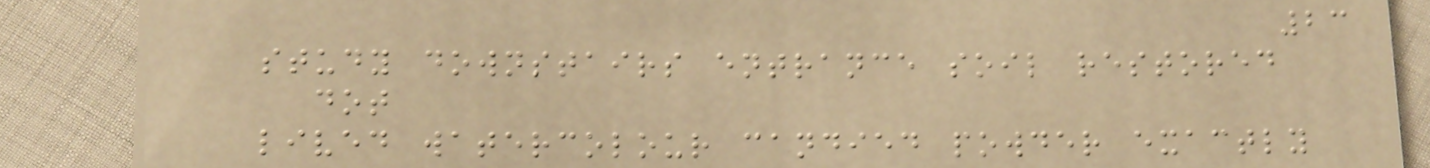23
study downstairs entrance soil restored
dot
lived watercolour candied powder exactly
